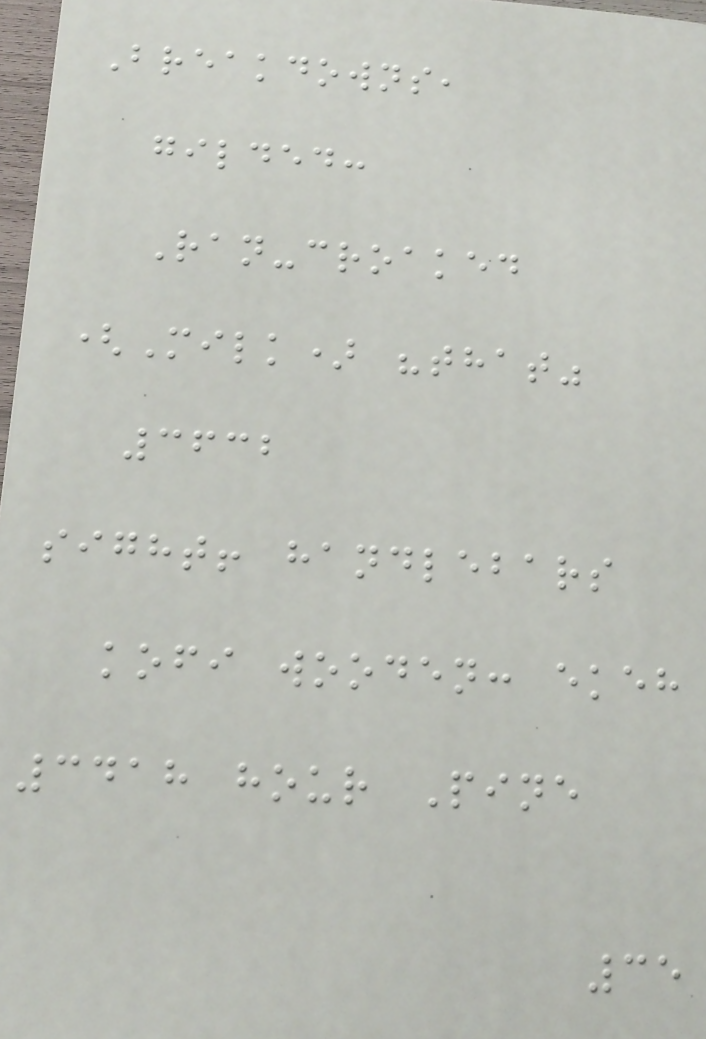Breakdowns,
gilded:
Ran-croaked
(Milk) "that"
3632
sight! handlebars
kofi wooden: ekeh
3418 hour Pine
35
